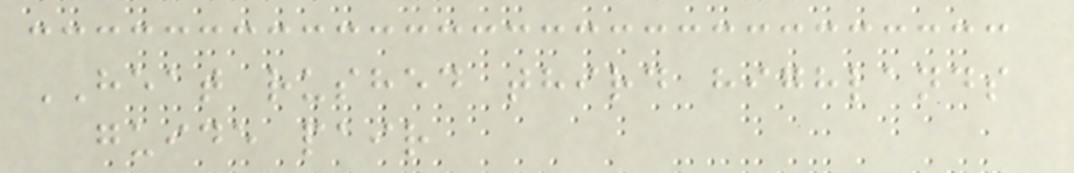HEAT rushed third highlands
guide pair
